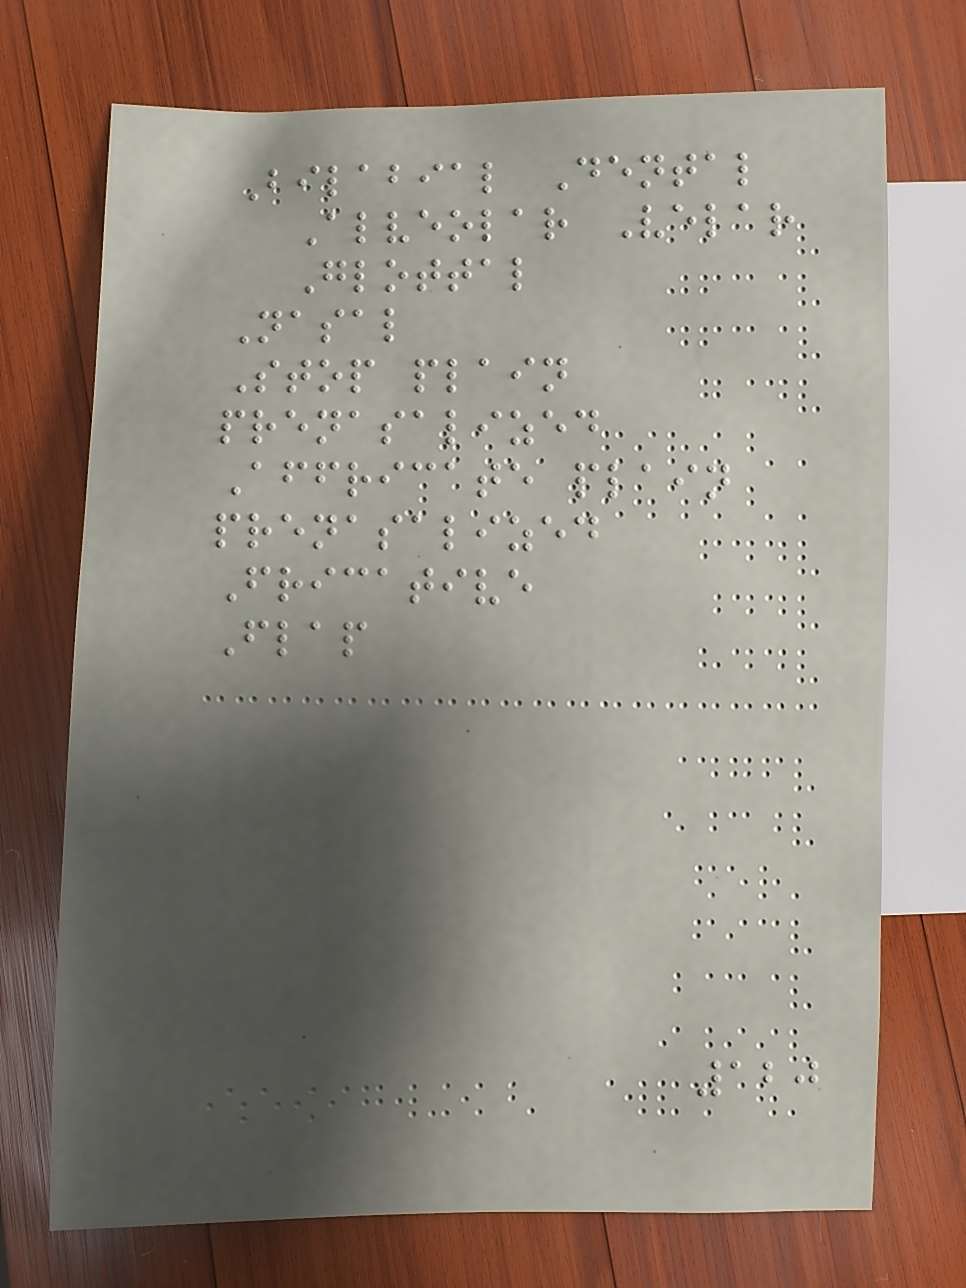Bilabial Dental
Alveolar Velar
Glottal
Nasal
Stop plain
prenasalized
Affricate plain
prenasalized
Fricative
Flap
120
